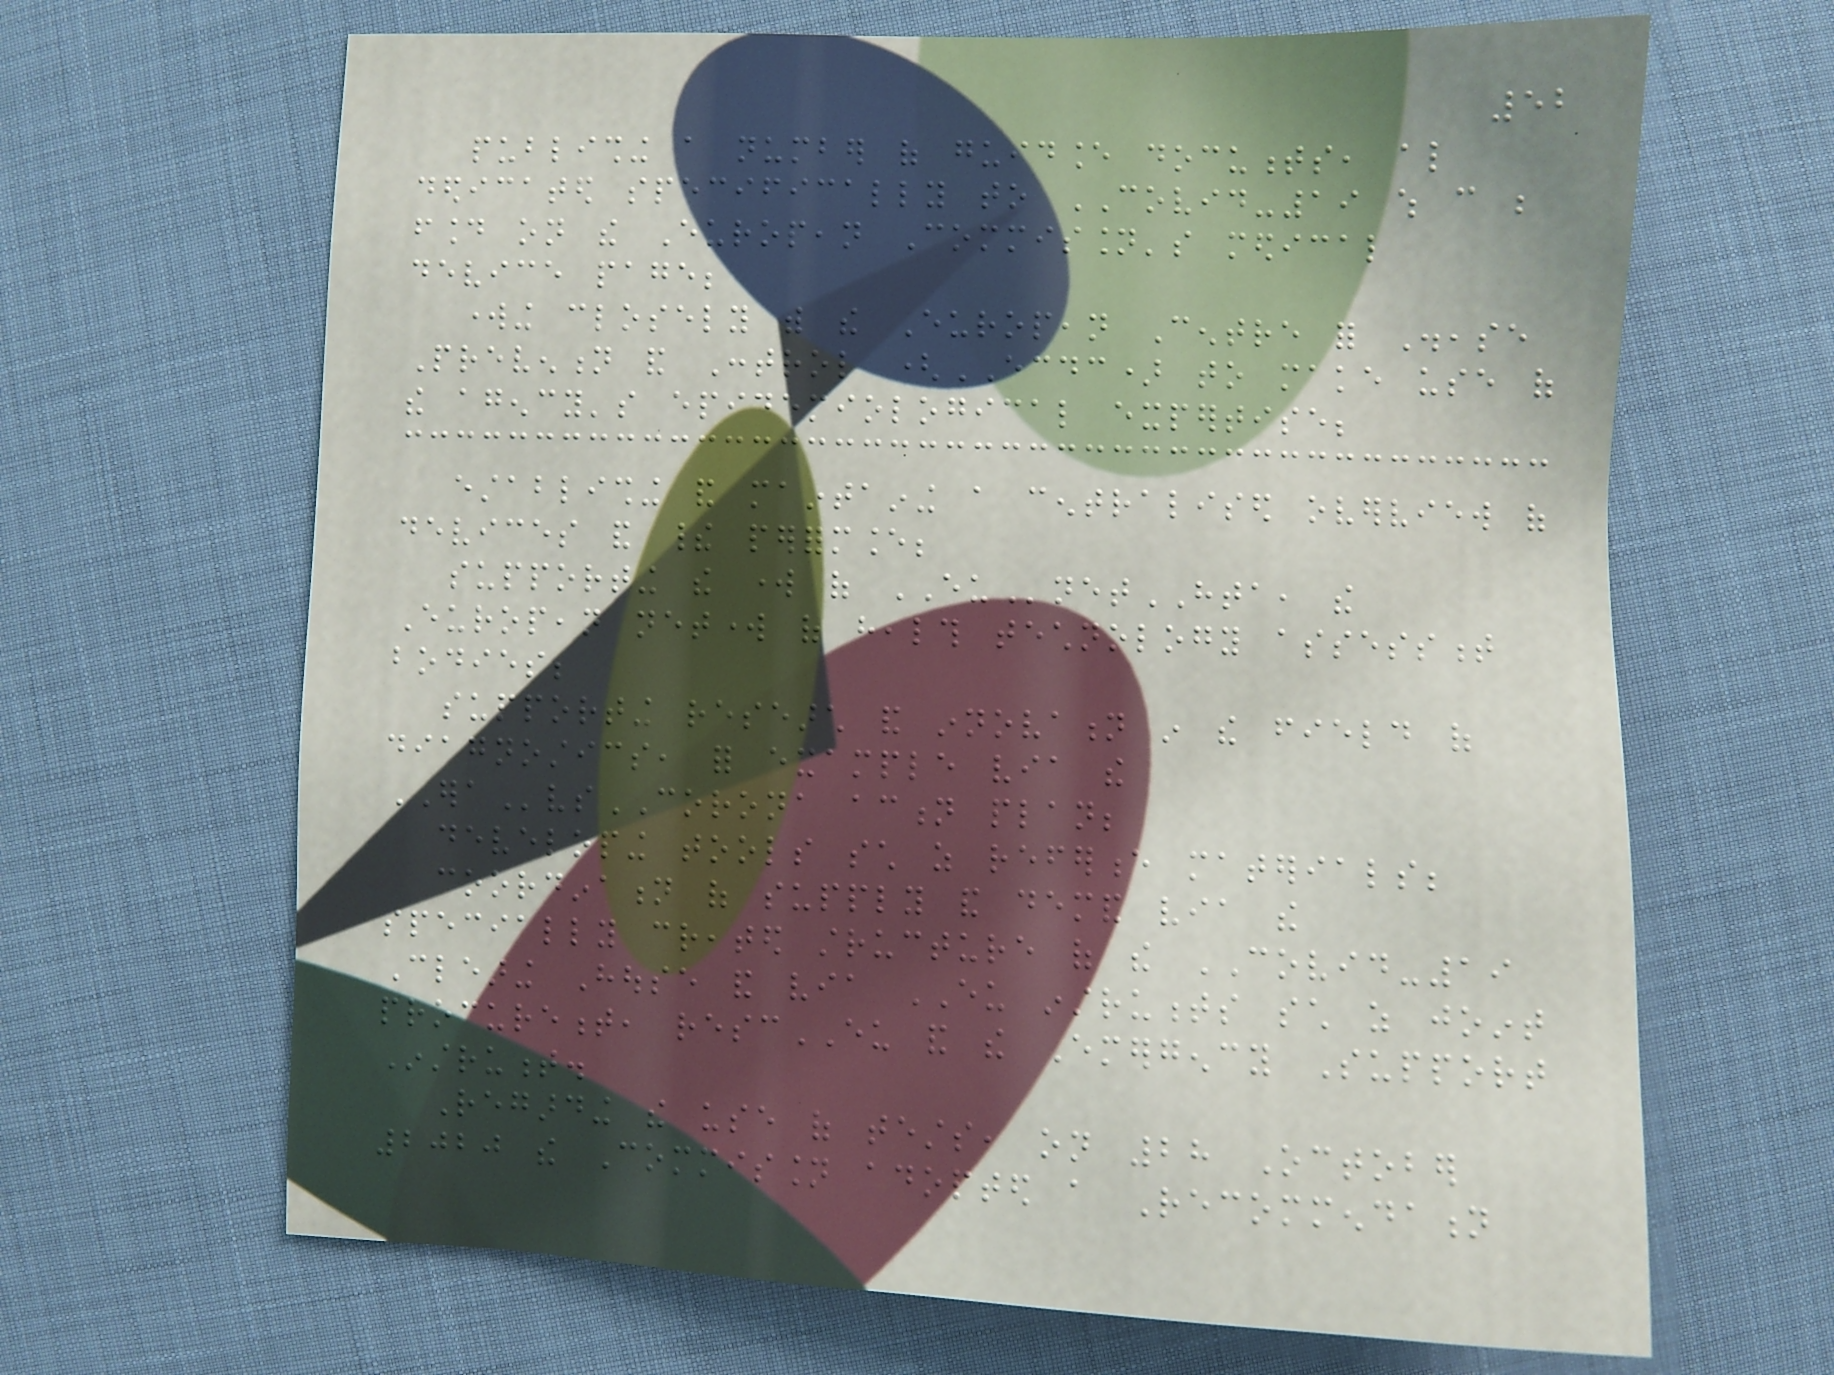52
publishing a number of guidance documents, also
dedicated specifically to COVID-19 which can be
found on the European Commission's medical
device page;
working closely with the European Centre for Disease
Prevention and Control (ECDC) to make use of
the agency's epidemiological expertise;
establishing and maintaining a centralised overview of
devices and their performance;
supporting the work of EUnetHTA, the
European network of health technology assessment
bodies;
supporting research and innovation in the field of
diagnostics, for example via the
ERAvsCORONA action plan;
developing tools such as reference materials;
coordination of supply and demand via the
specially created structure of the COVID-19
Clearing House and via EU instruments such as joint
procurement, rescEU and the Emergency Support
Instrument.
Regarding the use of tests, on 28 October
2020 the Commission adopted a Recommendation
